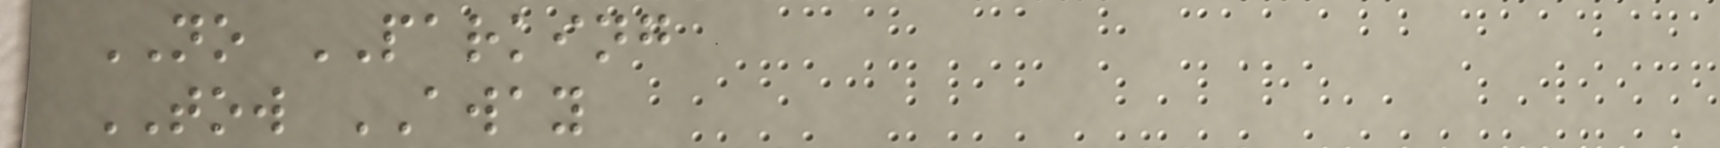NO PARKING
TOW AWAY
